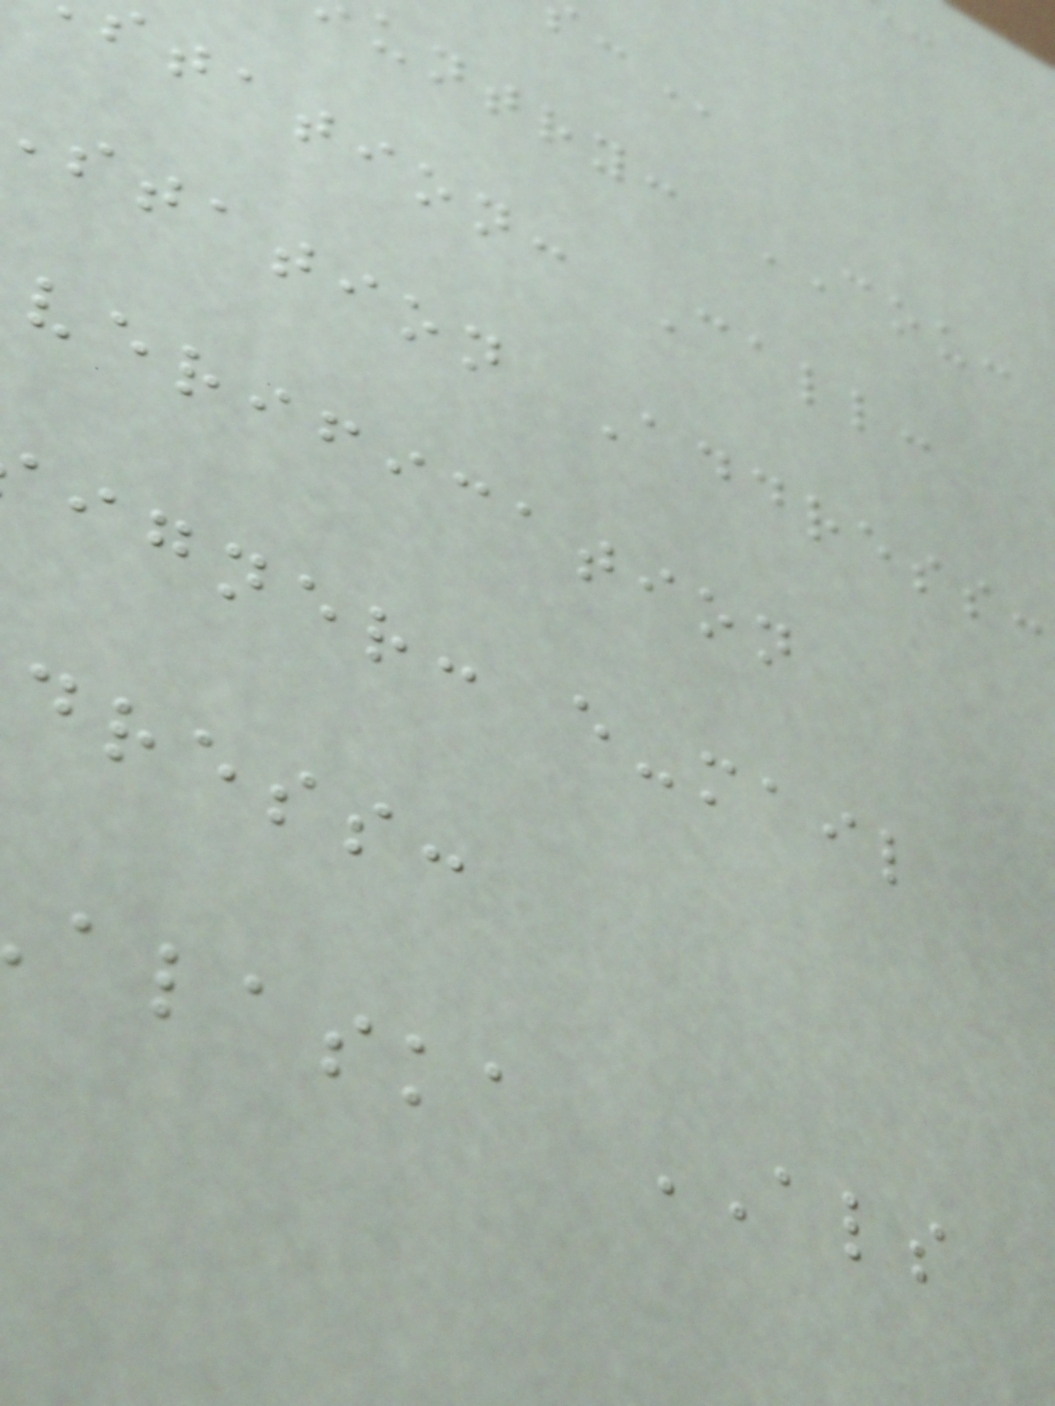untry: COU:
tation: Call:
station Address:
verification
igner: e-mail
dress:
alaska ALS
